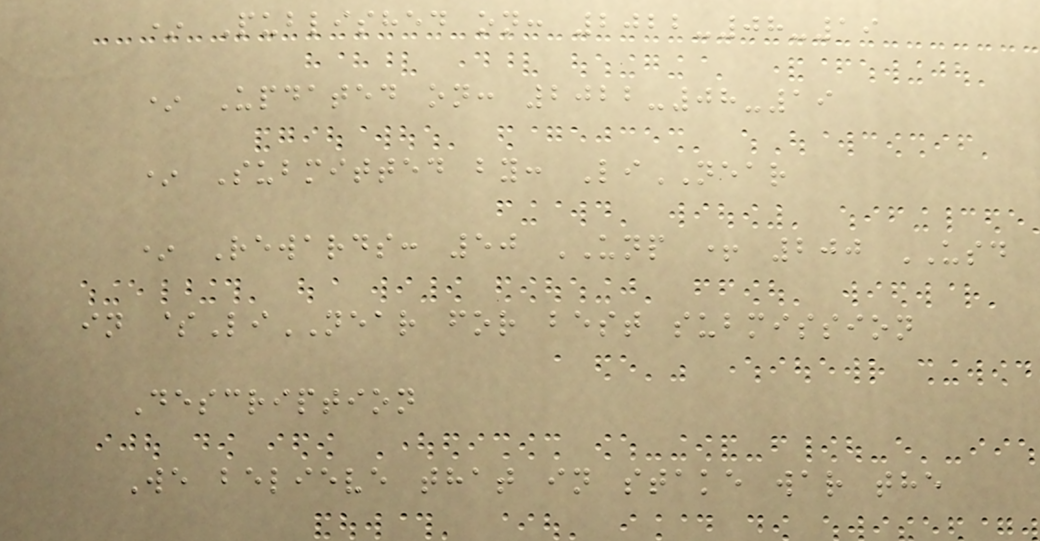* Published on: 2022-08-19
* Updated on: 2022-08-19
* Submitted by: LiNEAR
* Rewards: 50 UNP + 200 USD
in $LiNEAR for best submission
Description
We believe that in stake war the
